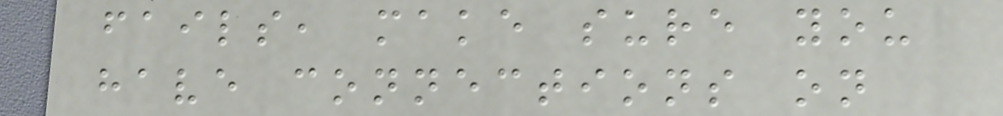fails, make sure you
have connections on
